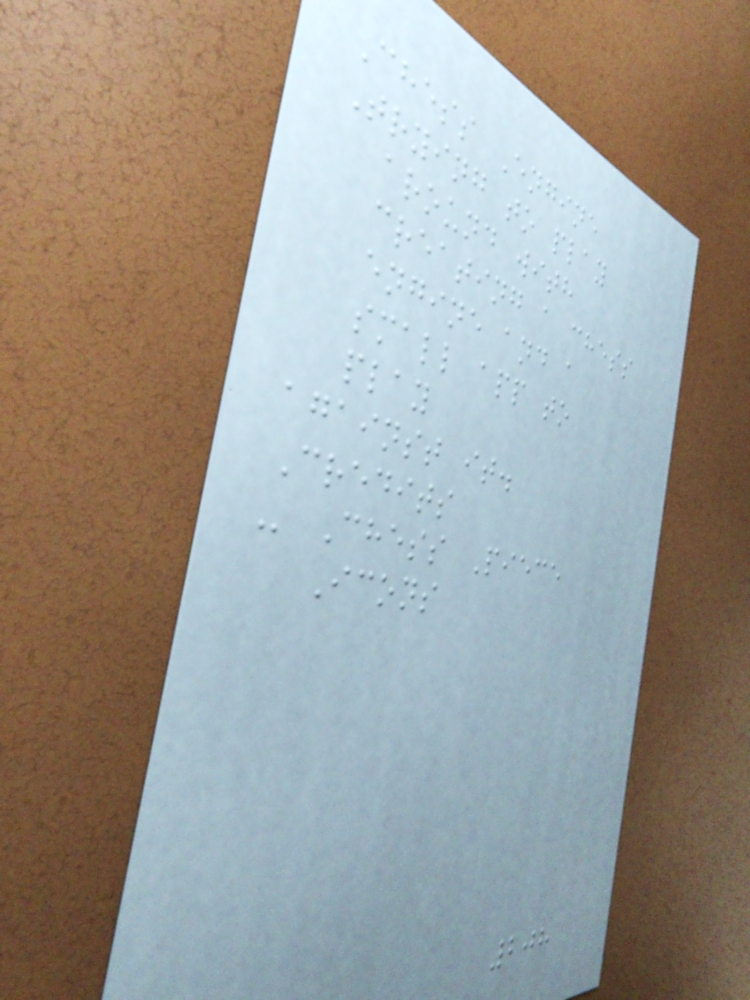Chess Engine
Trying to play
around with
creating a chess
engine and a
small app to
play
against it.
Credits
- Chess Piece
Icons
208
